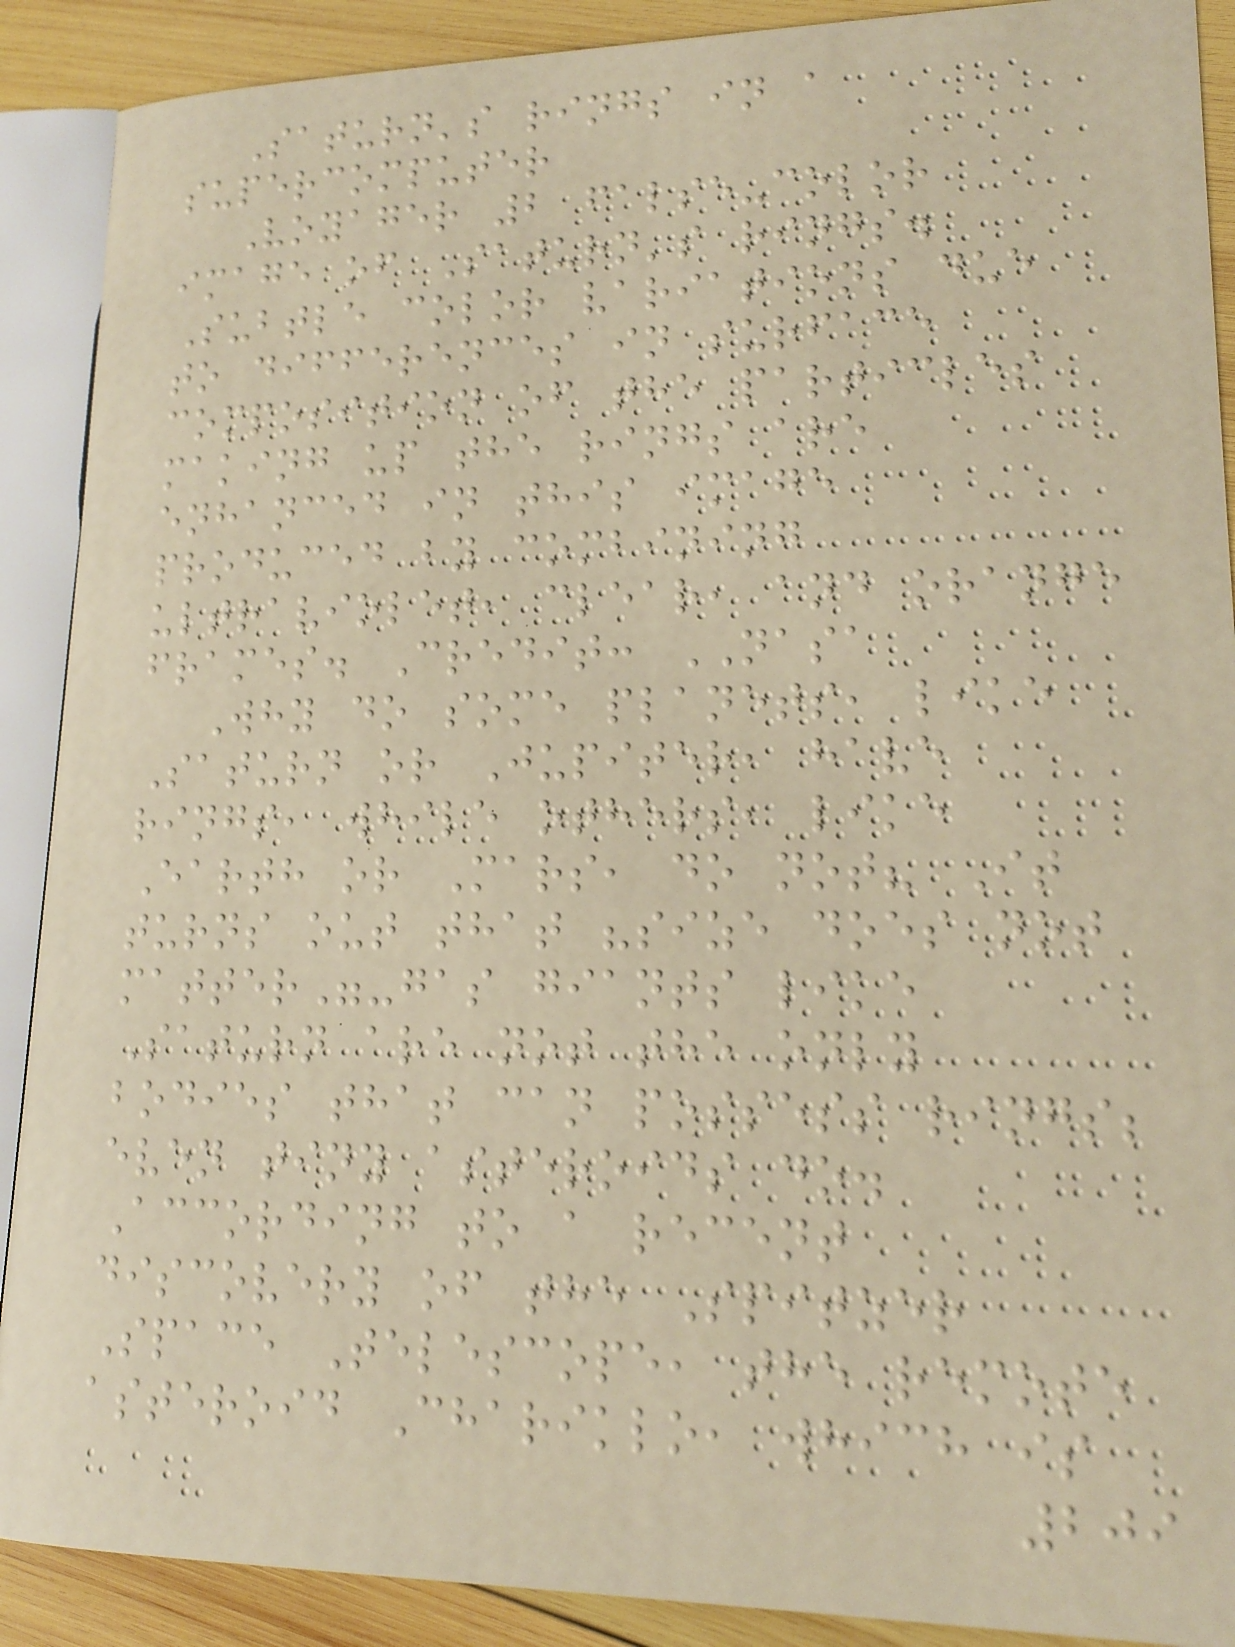Saturn's rings in a
supercomputer
Voyager 2 false-color
image of Saturn's rings.
Subtle color variations due
to differences in surface
composition of the particles
making up the rings are
enhanced in this image
produced by combining
ultraviolet, clear, and orange
frames. Credit: NASA
Why do some planets, like
Saturn or Jupiter, have
rings, while others, like
Earth or Mars, do not? It
turns out that "size does not
matter"-gas giants like
Saturn are not the only
bodies that can possess rings;
even tiny asteroids do.
According to a recent
discovery of the Spitzer
Space Telescope, the remote
asteroid Chariklo, which is
209
